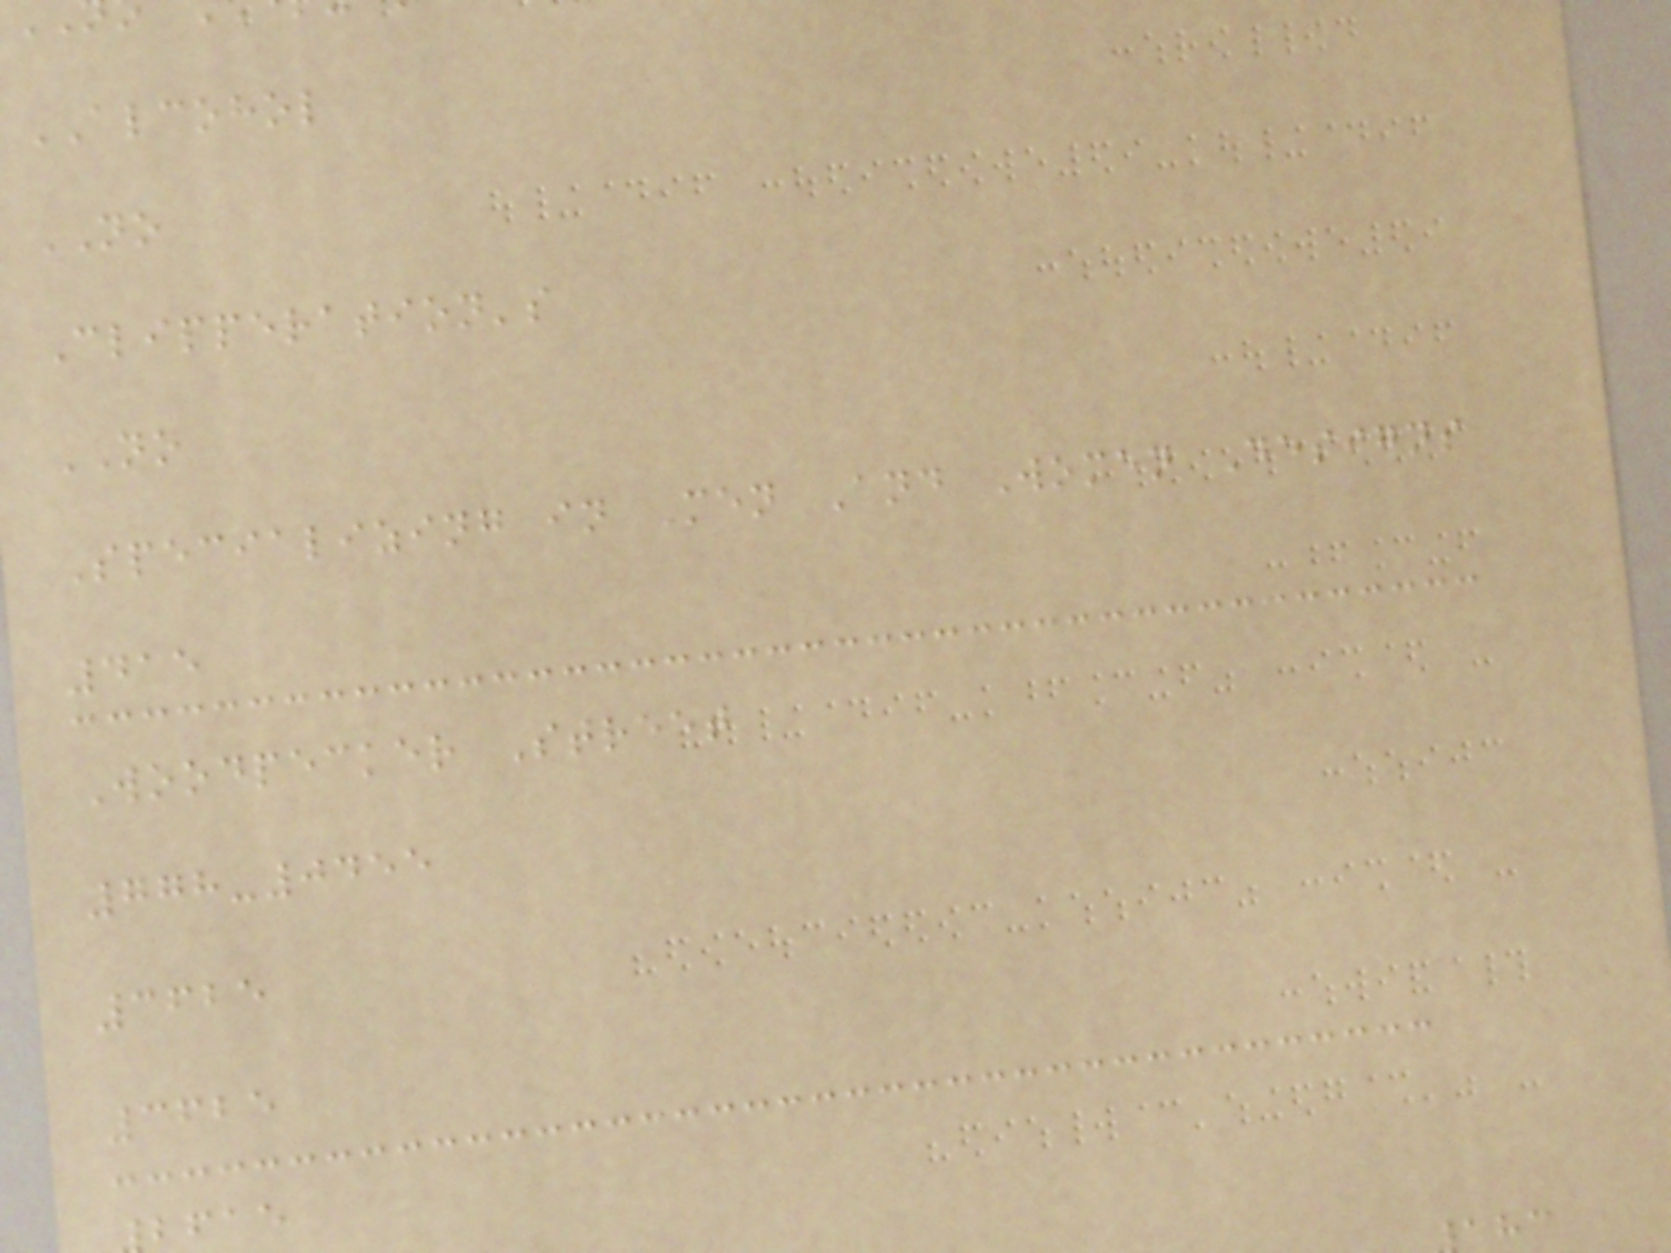ALCOHOL
NO
Clipperation's
NO
Specializing in Men And Women Designs
415
Woodpecker Street
778-0455
3625
3625
